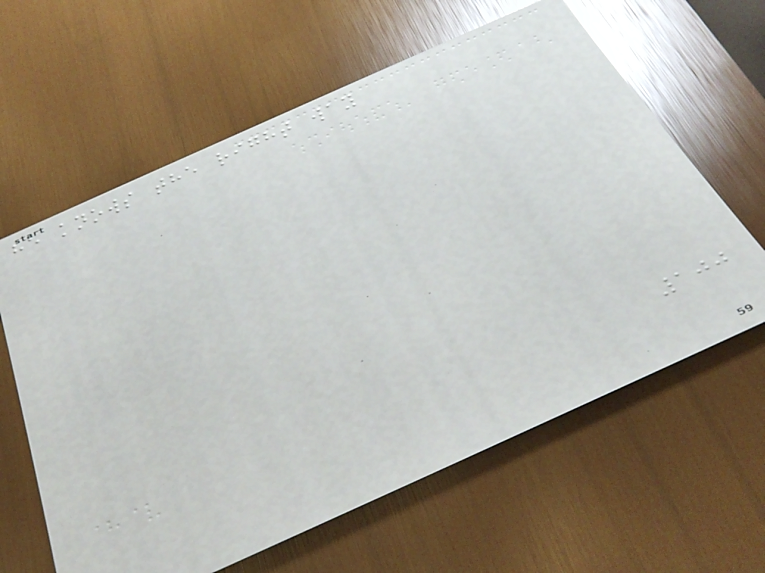he knows the right way
100
